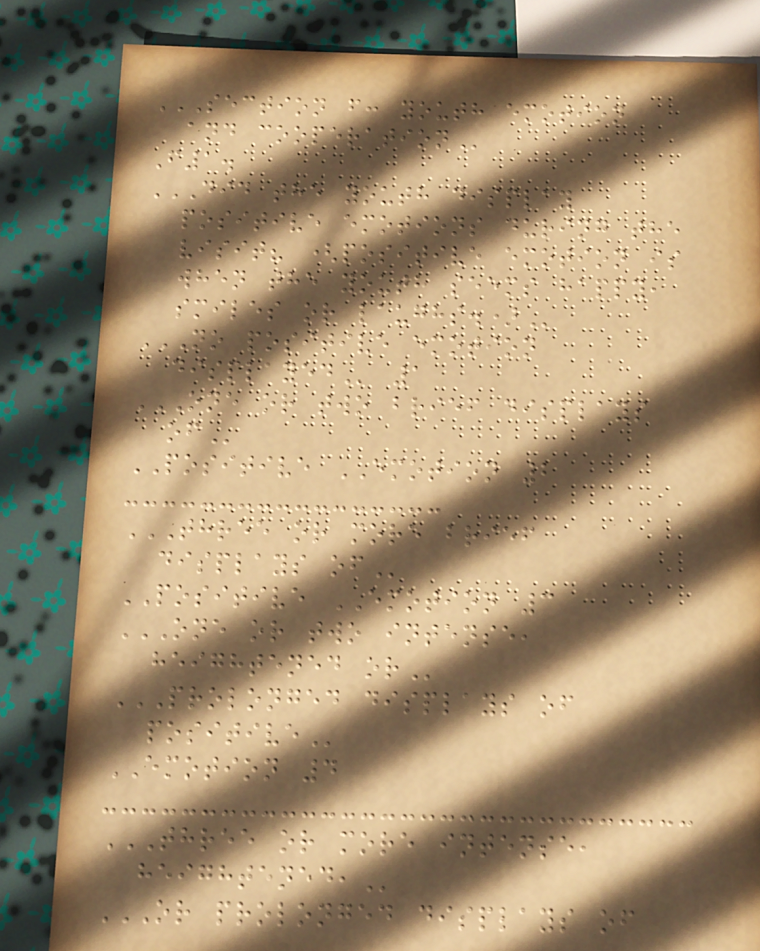SECTION F: YOUTH EMOTION
AND COOPERATION
F1.
DID THE YOUTH DISPLAY
POSITIVE EMOTIONS DURING THE
VISIT? (POSITIVE EMOTION IS
WHEN THE YOUTH SEEMS HAPPY,
SMILES OR LAUGHS.)
NO POSITIVE EMOTION
DISPLAYED 1
ONE OR TWO BRIEF DISPLAYS
OF
POSITIVE EMOTION 2
THREE OR MORE BRIEF
DISPLAYS OF
POSITIVE EMOTION 3
ONE OR TWO INTENSE,
HEIGHTENED OR
PROLONGED DISPLAYS OF
POSITIVE
EMOTION 4
THREE OR MORE INTENSE,
HEIGHTENED,
OR PROLONGED DISPLAYS OF
